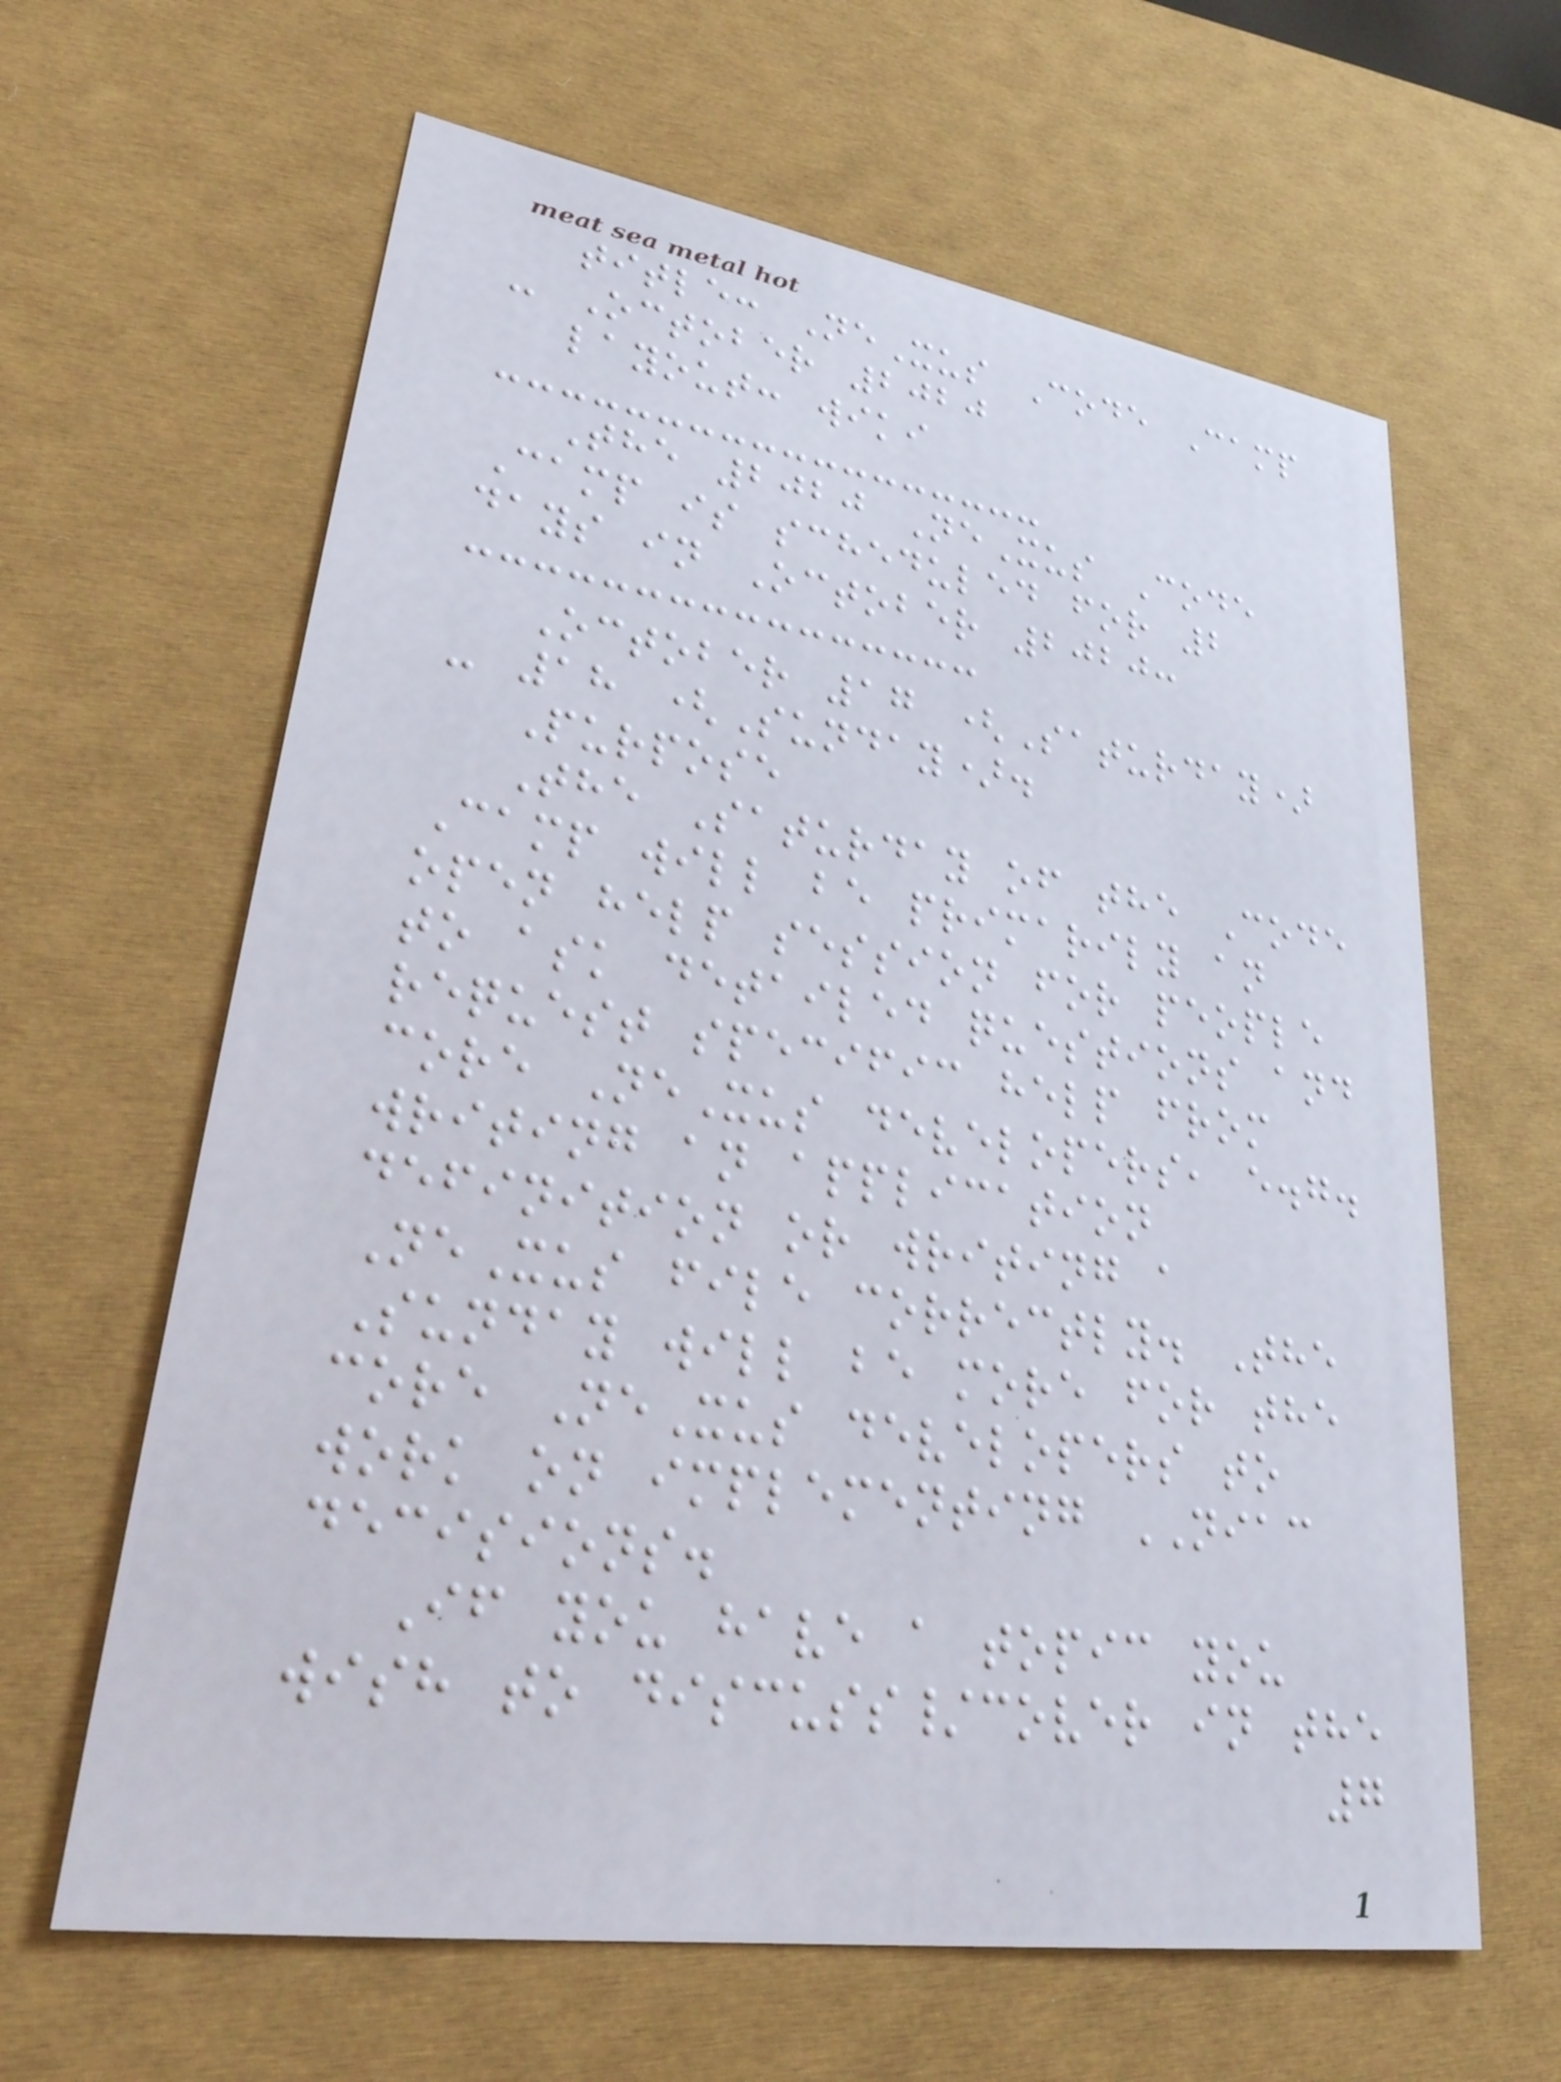title: NeXus Code Camp
- October 2020
layout: wiki
The 2020 NeXus Code
Camp is scheduled for 2
days in October 2020:
October 17 (Saturday)
- 18 (Sunday).
Purpose
The Saturday of the Code
Camp will be primarily an
open help session for people
to ask detailed questions and
request specific help from
core NeXus developers, e.g.
writing an application
definition or writing a
NeXus file correctly. The
Sunday will be more for the
core NeXus developers to
work on implementing NIAC
decisions.
If you have a topic you
wish to discuss/cover in the
7
